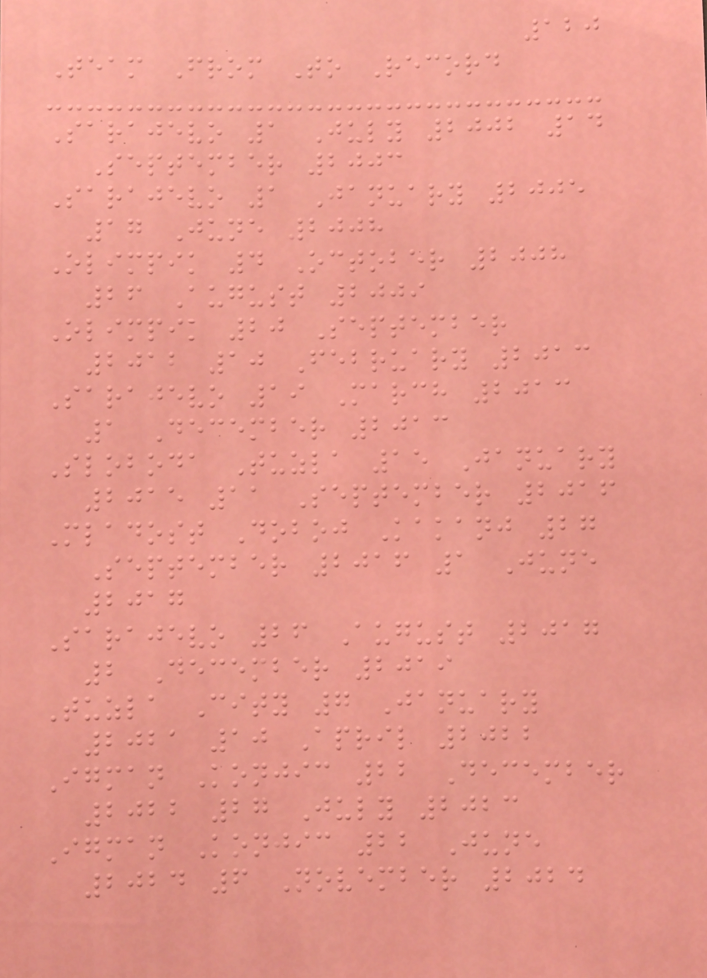120
Team From To Record
Sarajevo 1 July 2002 14
September 2003
Sarajevo 1 January 2005
17 June 2008
Olimpik 4 October 2008
26 August 2009
Olimpik 20 September
2012 10 February 2013
Sarajevo 19 March 2013
1 December 2013
Sloboda Tuzla 15 January
2015 11 September 2016
Mladost Doboj Kakanj 27
September 2016 1 June
2017
Sarajevo 26 August 2017
2 December 2019
Tuzla City 7 January
2021 10 April 2022
Igman Konjic 22 December
2022 27 July 2023
Igman Konjic 22 June
2024 6 November 2024
